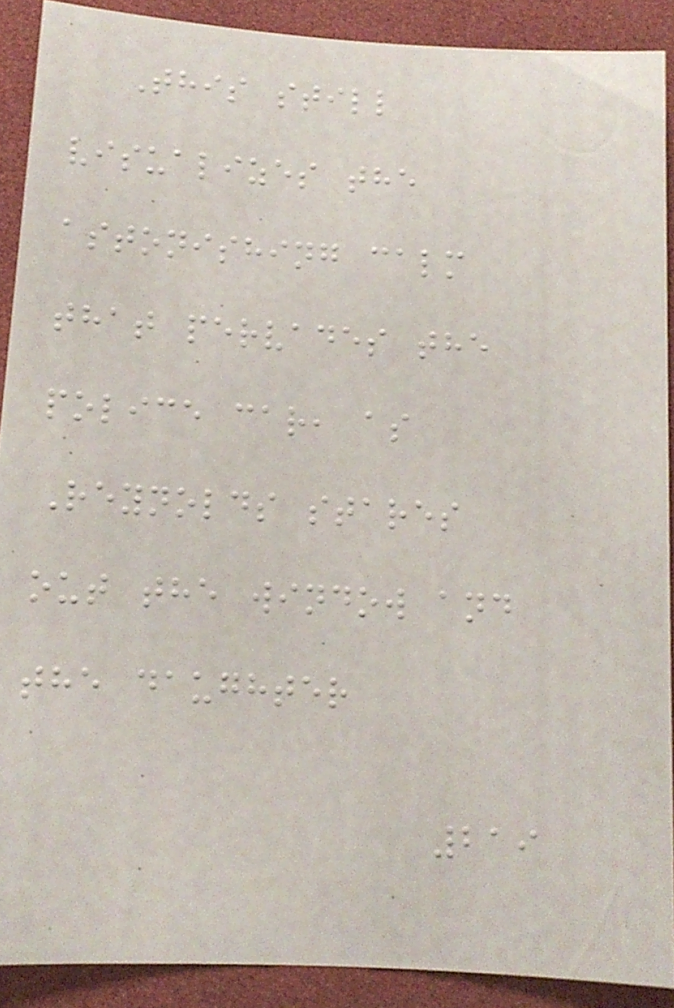This still
visualizes the
astonishing calm
that pervades the
police car, as
Reynolds stares
out the window and
the daughter
219
